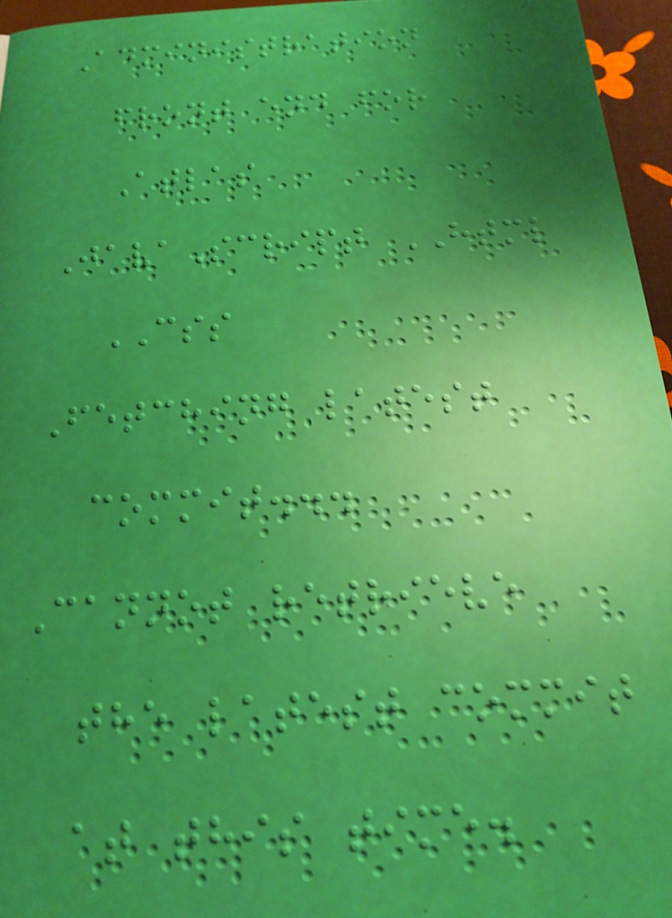Administration
front end for
Atlas
JavaScript HTML
CSS
Fetching latest
commit...
Cannot retrieve
the latest commit
at this time.
